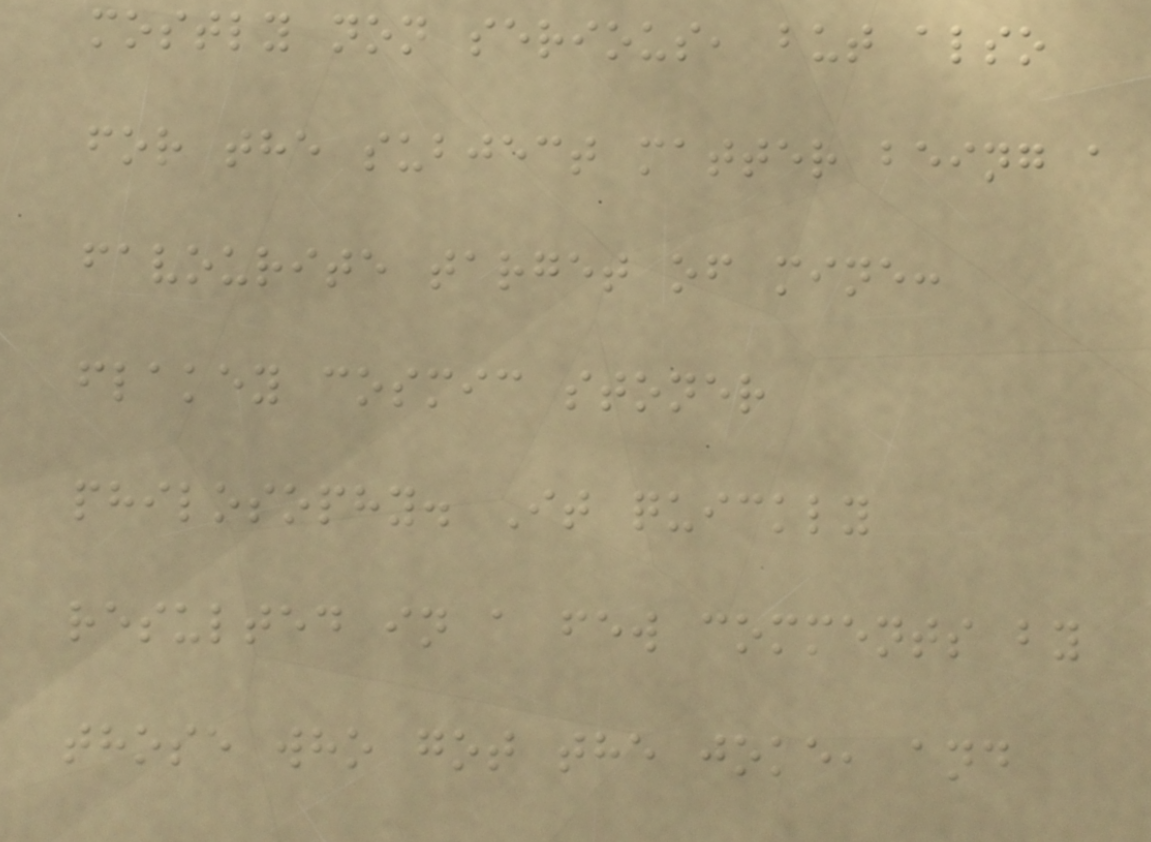mostly non serious, but also
for the subject matter being a
favourite target of mine:
flakey cosmic stoner
philosophy. It quickly
resulted in a few comments by
those who got the joke, and
